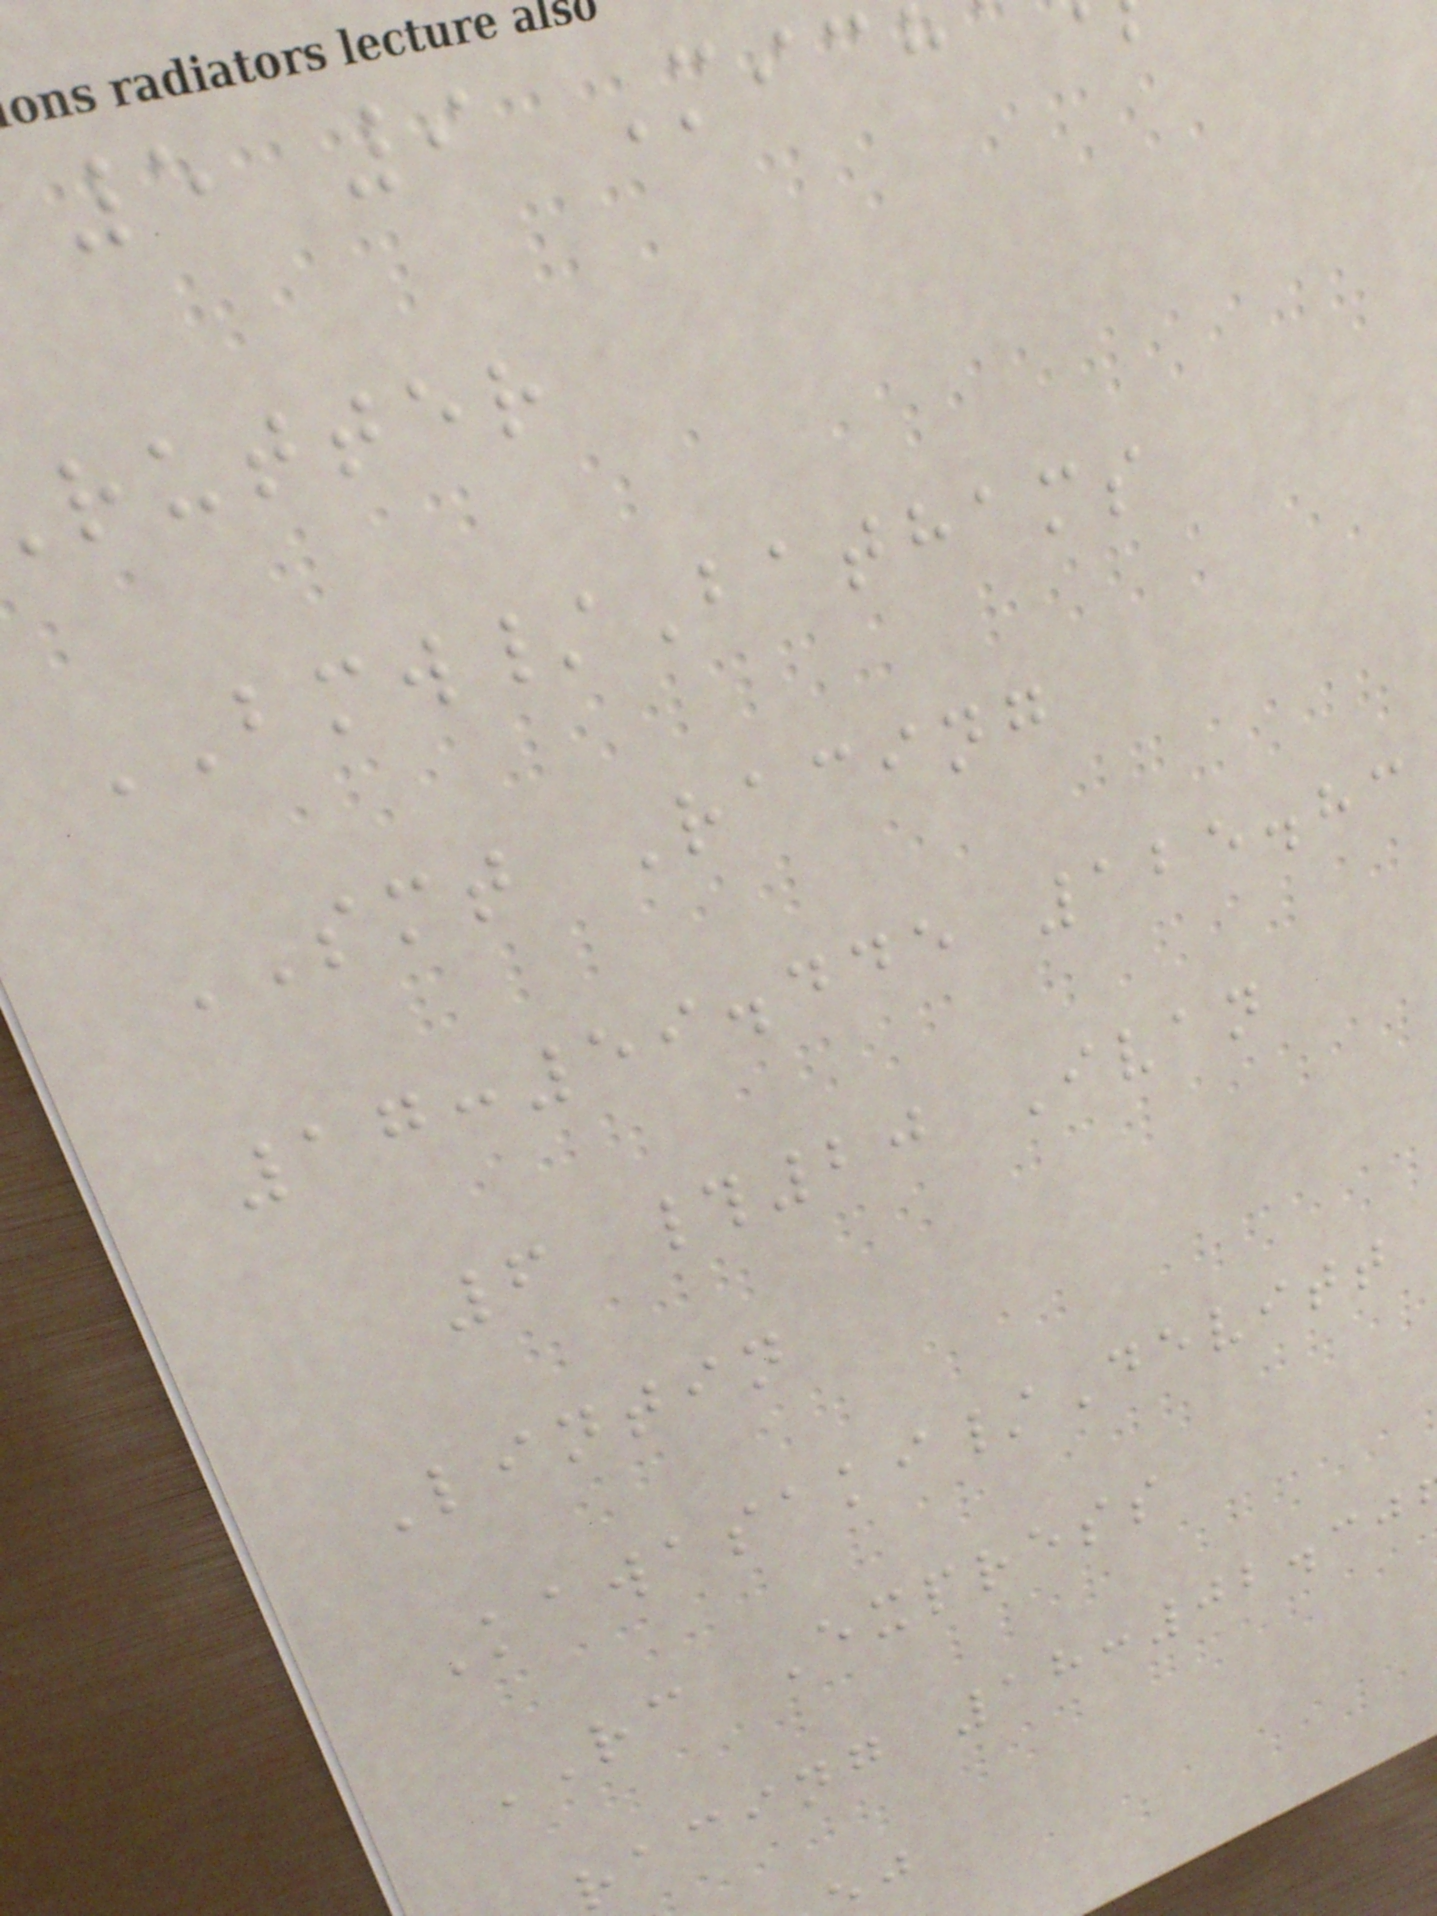5 9 Mic
rutter
BMW/Bathams
SMT Racing
17:59.445 125.83
6 #20 Ivan
Lintin
Kawasaki/Devitt
RC Express
racing 18:02.30
